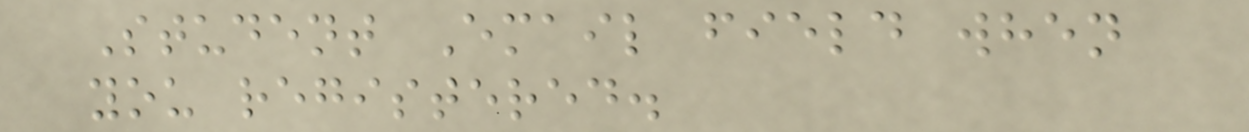Student Email field when
you registered.
